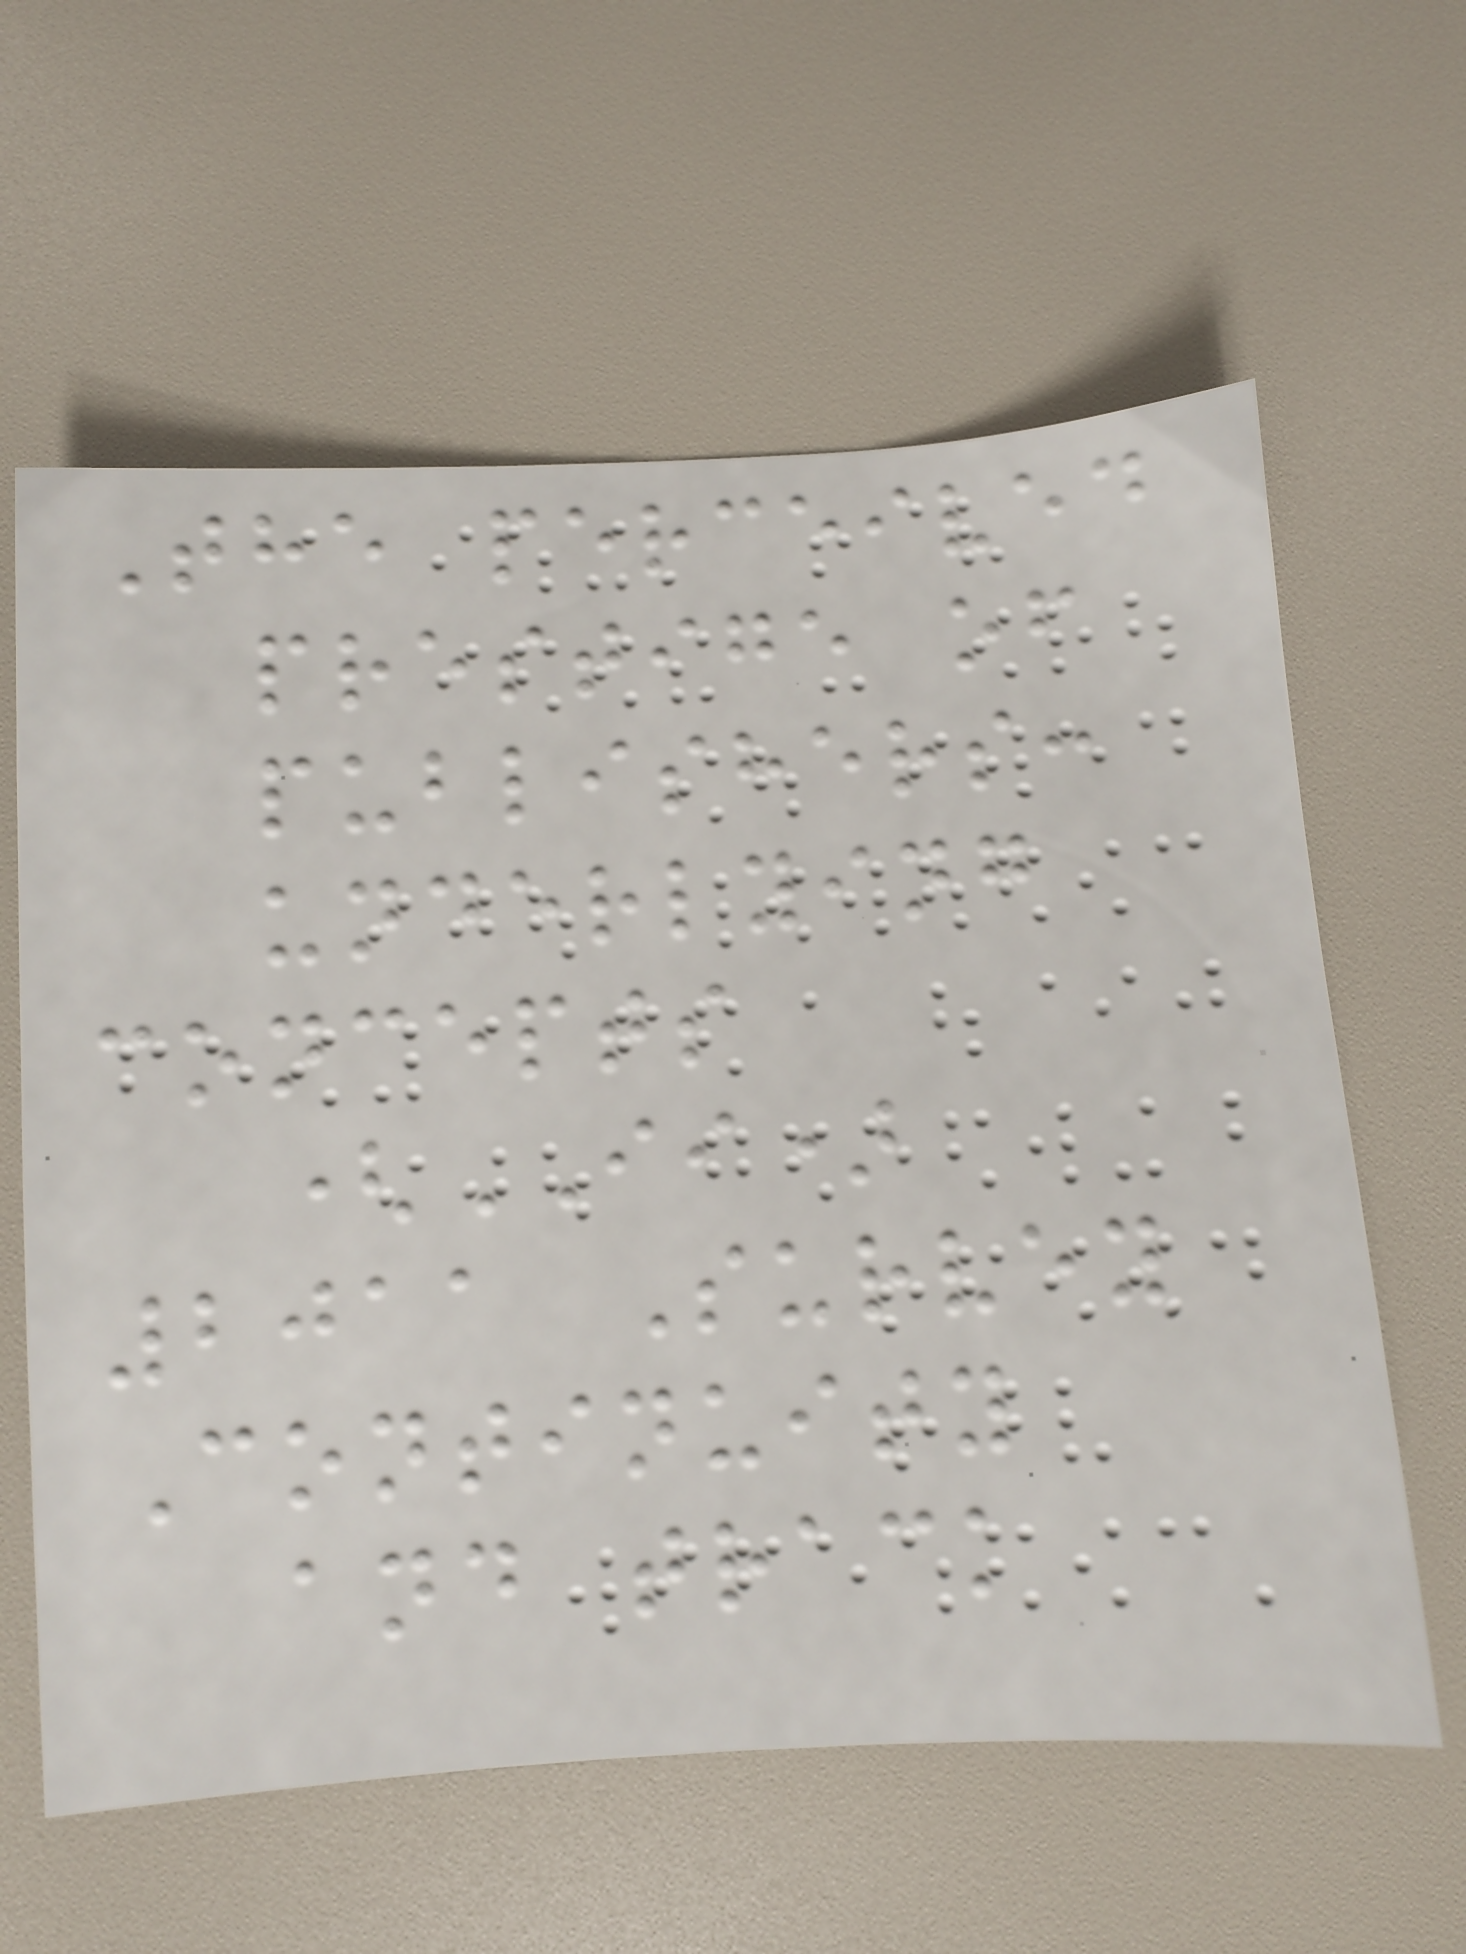The perceived
prestige of
publishers:
underlying
concepts
(II)
2011 Survey
Continuity
and track
